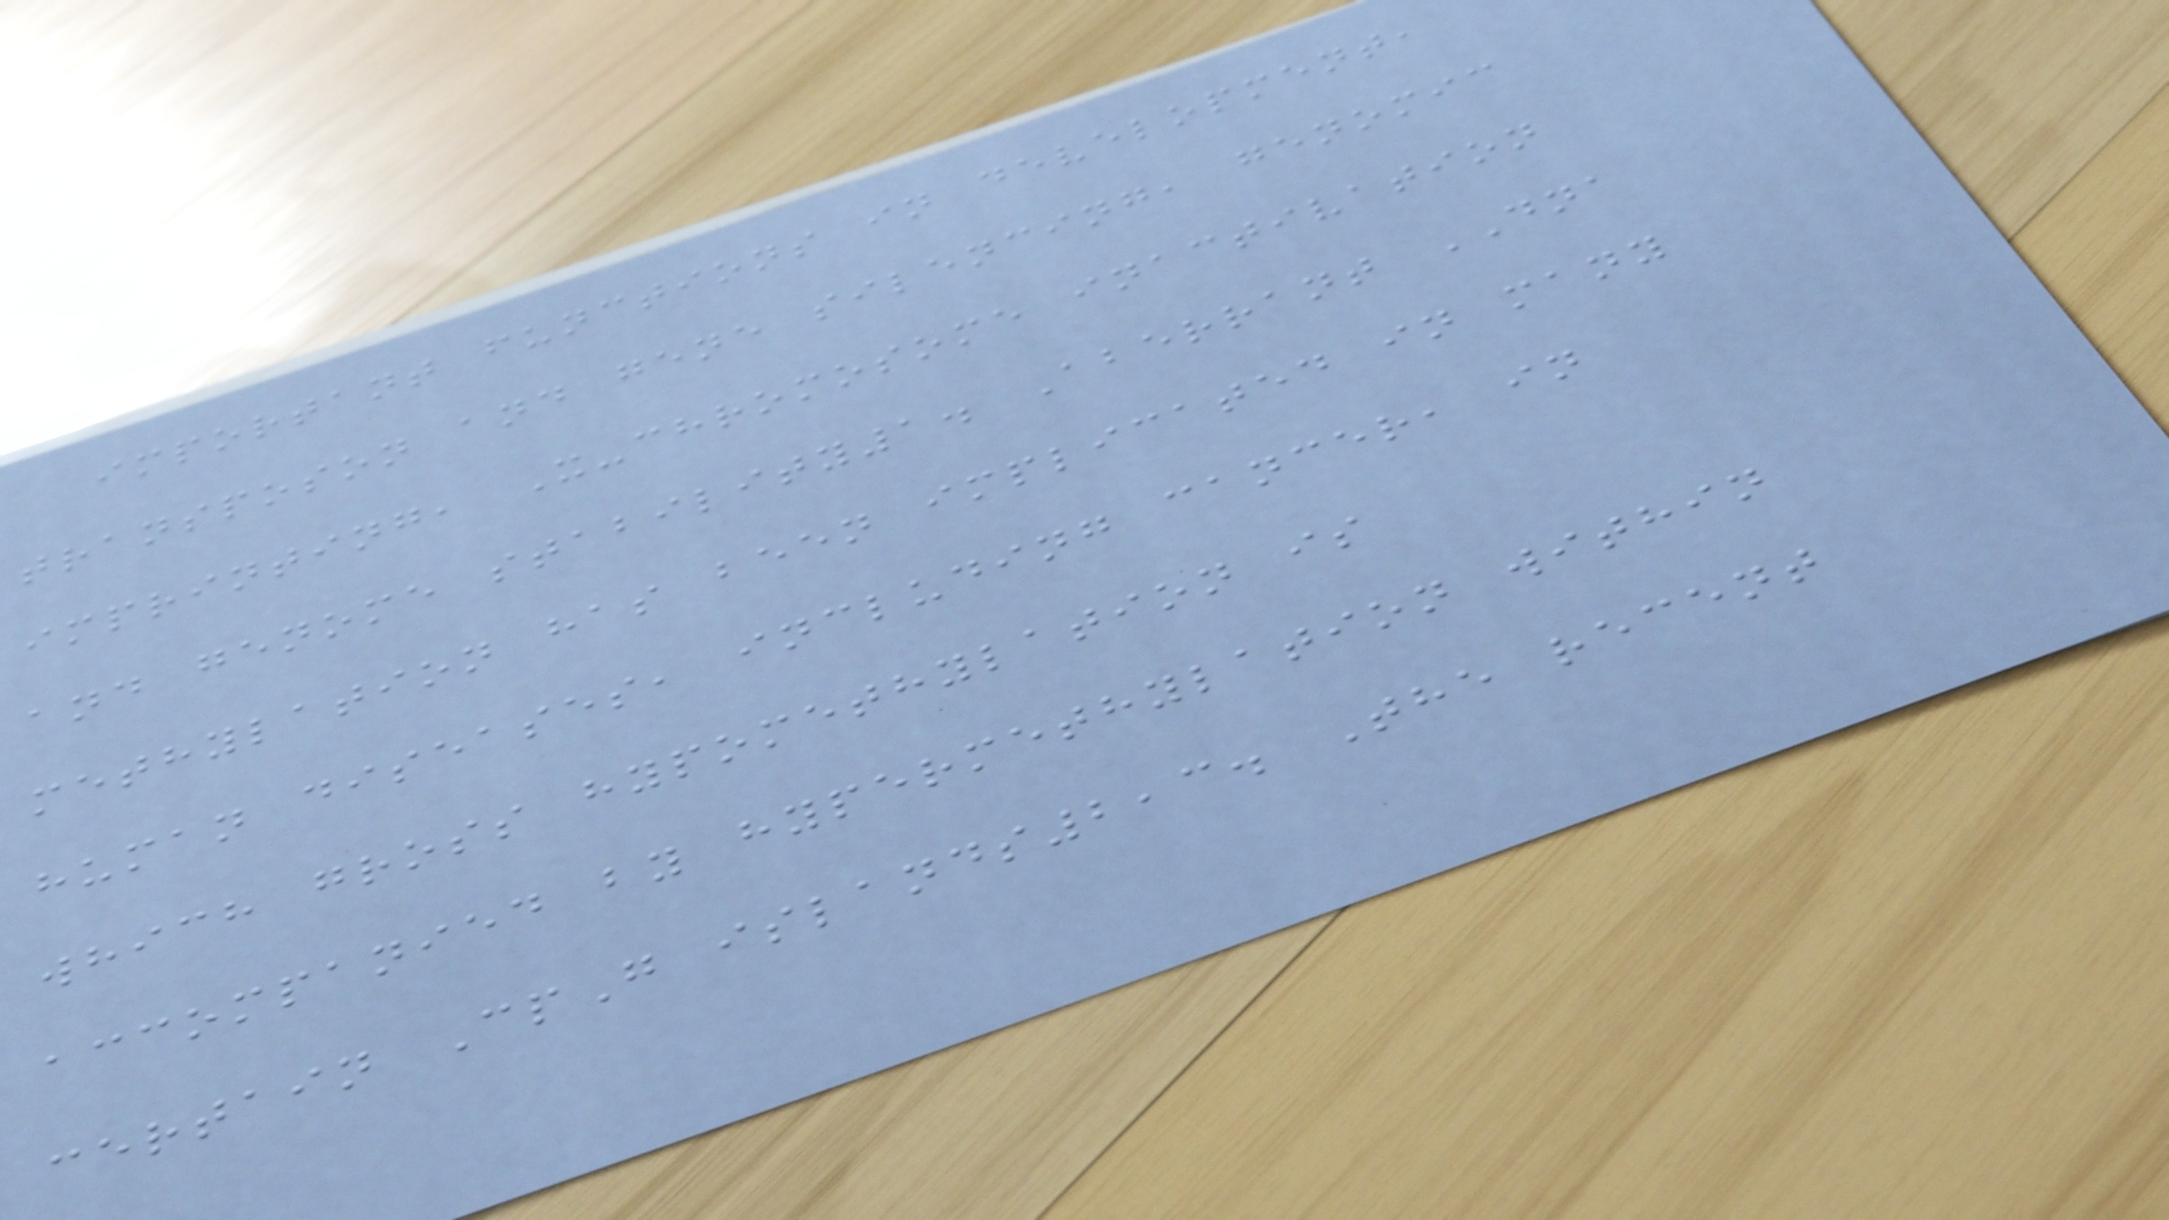important functions in development,
transposon and gene silencing, genomic
imprinting, X-chromosome inactivation
and genome stability1. Aberrant DNA
methylation has been implicated in many
human diseases, including cancer, in
which gross hypomethylation is
accompanied by hypermethylation within
certain CpG islands2,3. The recent
